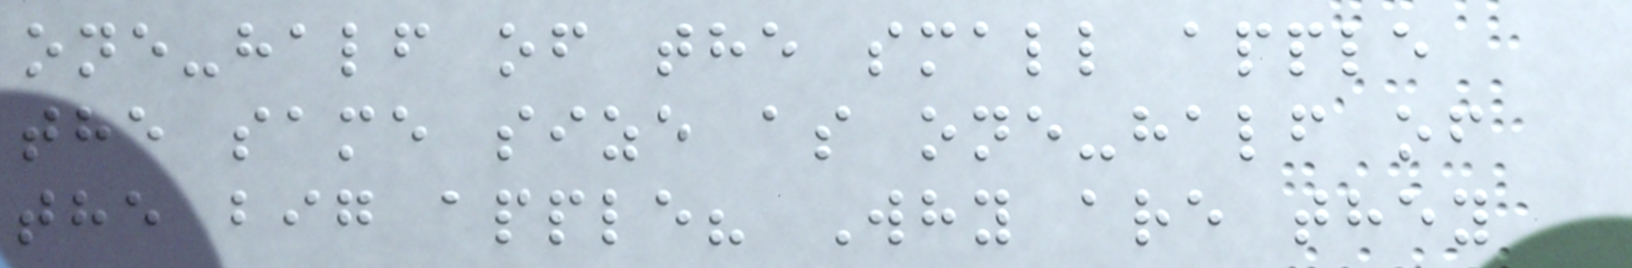one-half of the small apple
the same size as one-half of
the big apple? Why are they
